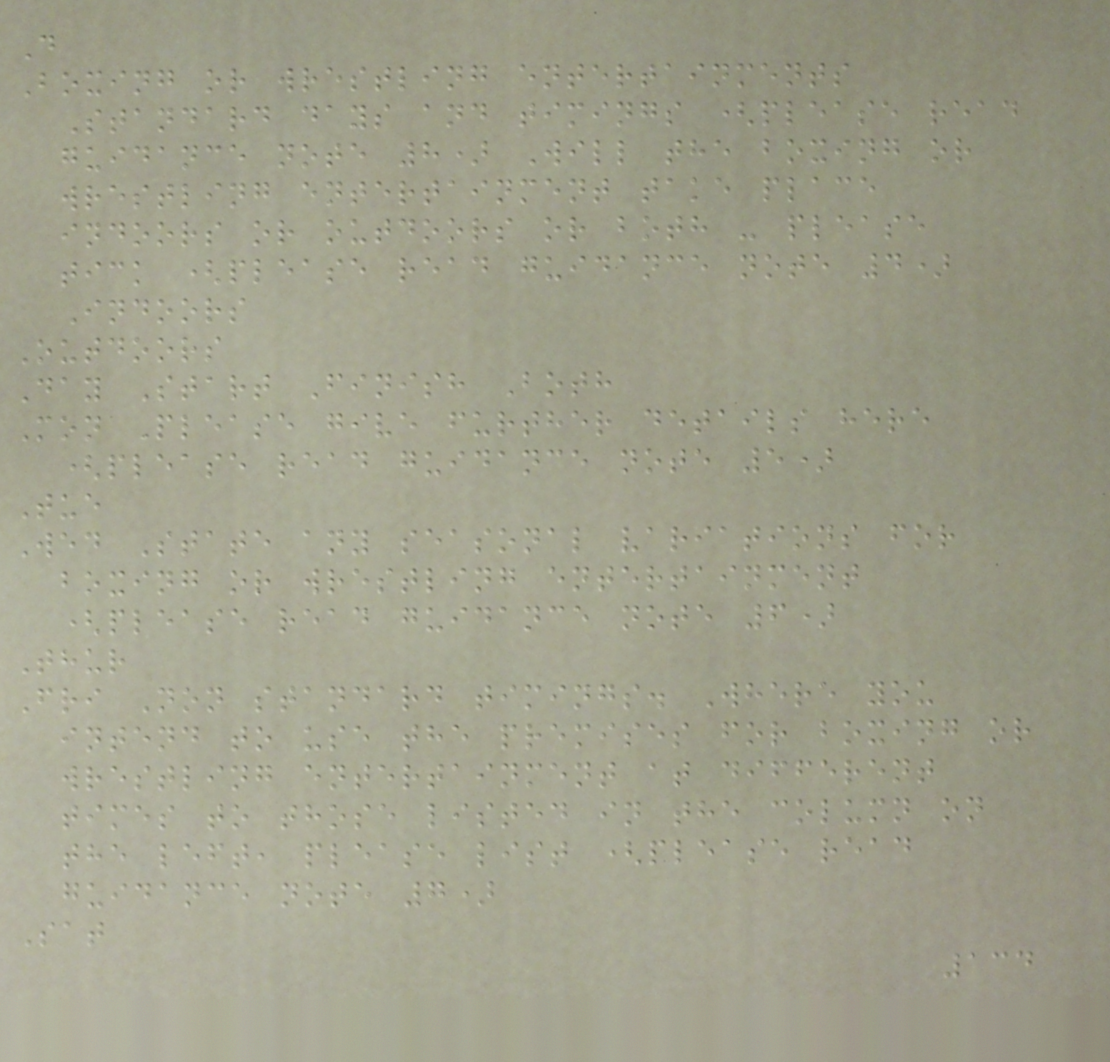D
Boxing or wrestling entertainments
Standard days and timings (please read
guidance note 8) Will the boxing or
wrestling entertainment take place
indoors or outdoors or both - please
tick (please read guidance note 4)
Indoors
Outdoors
Day Start Finish Both
Mon Please give further details here
(please read guidance note 5)
Tue
Wed State any seasonal variations for
boxing or wrestling entertainment
(please read guidance note 6)
Thur
Fri Non standard timings. Where you
intend to use the premises for boxing or
wrestling entertainment at different
times to those listed in the column on
the left, please list (please read
guidance note 7)
Sat
134
